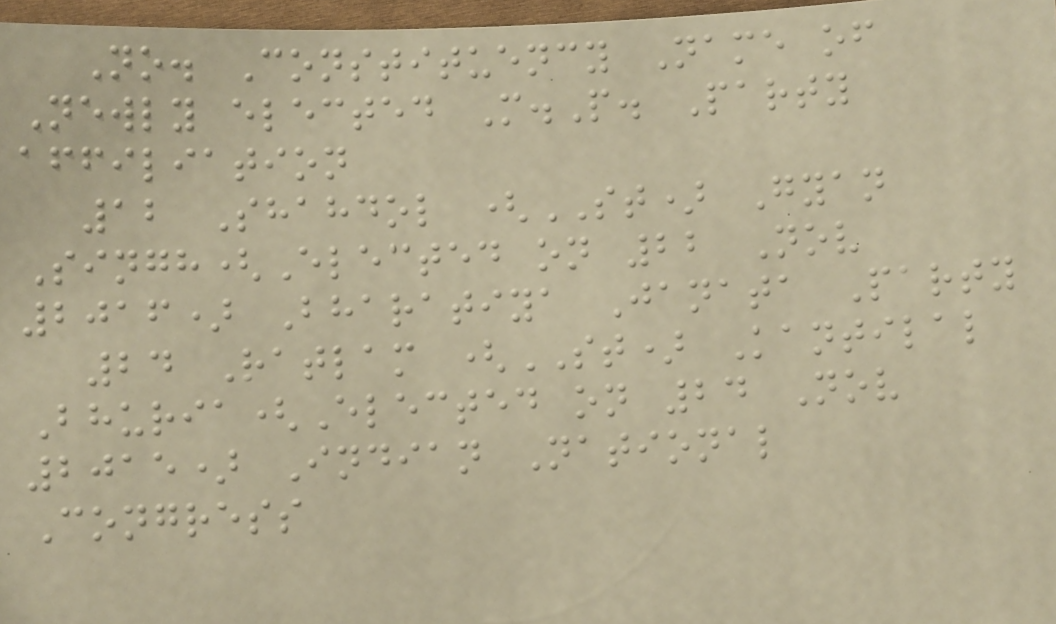No. Constituency Name of
Newly elected M.P. Party
affiliation
12 Shahdol (ST) Gyan
Singh(Elected on 22 Nov
2016) Bharatiya Janata Party
24 Ratlam (ST) Kantilal
Bhuria(Elected on 24 Nov
2015) Indian National
Congress
